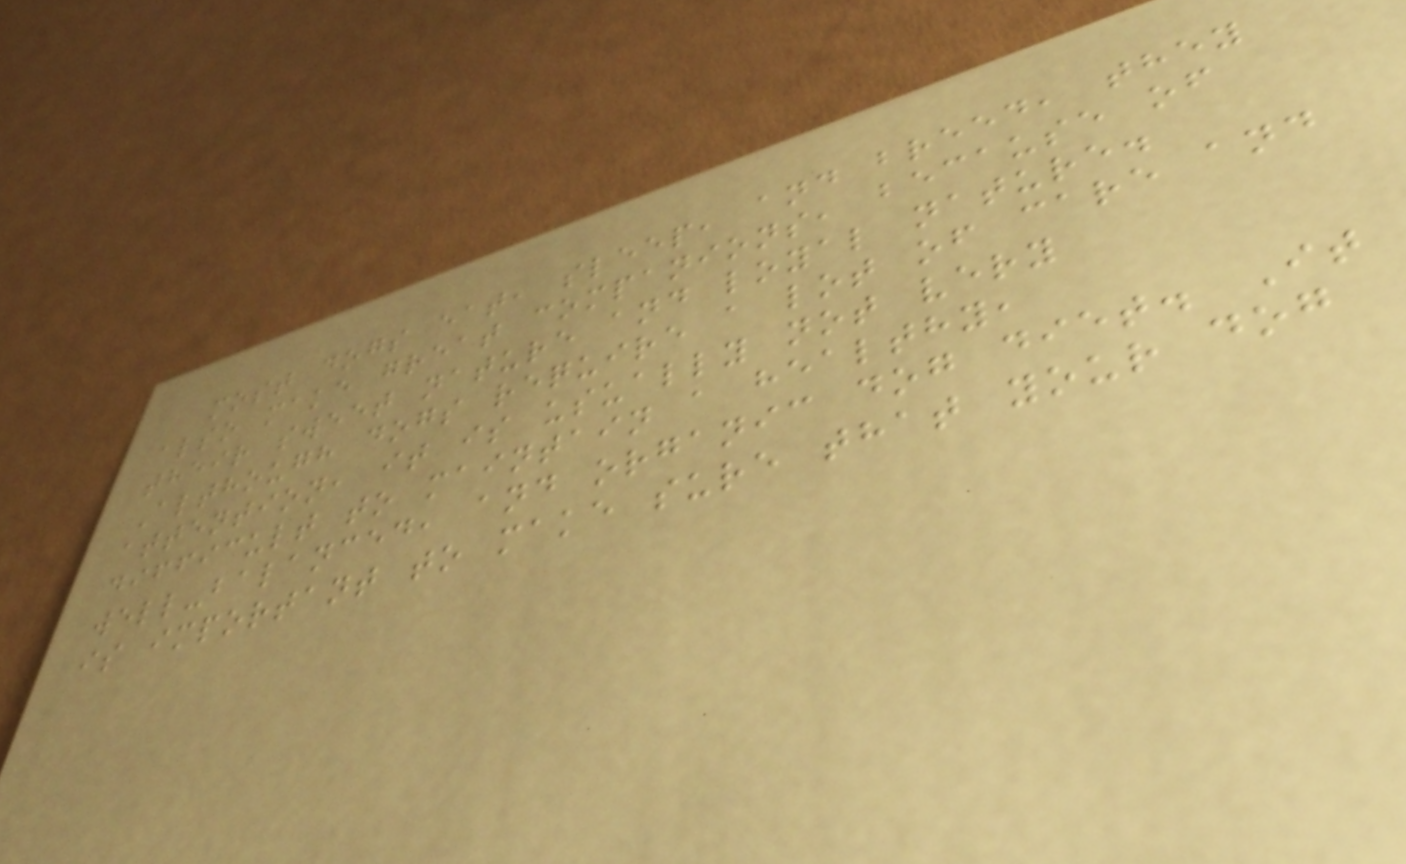most dogs eat, sleep, and breed, they
also make great companions, because of
their sweet nature and loyal nature.
Although dogs require a lot of care and
attention, it is usually not very
difficult to maintain a healthy,
well-balanced, and organic dog diet. It
is important to make sure that your dog
